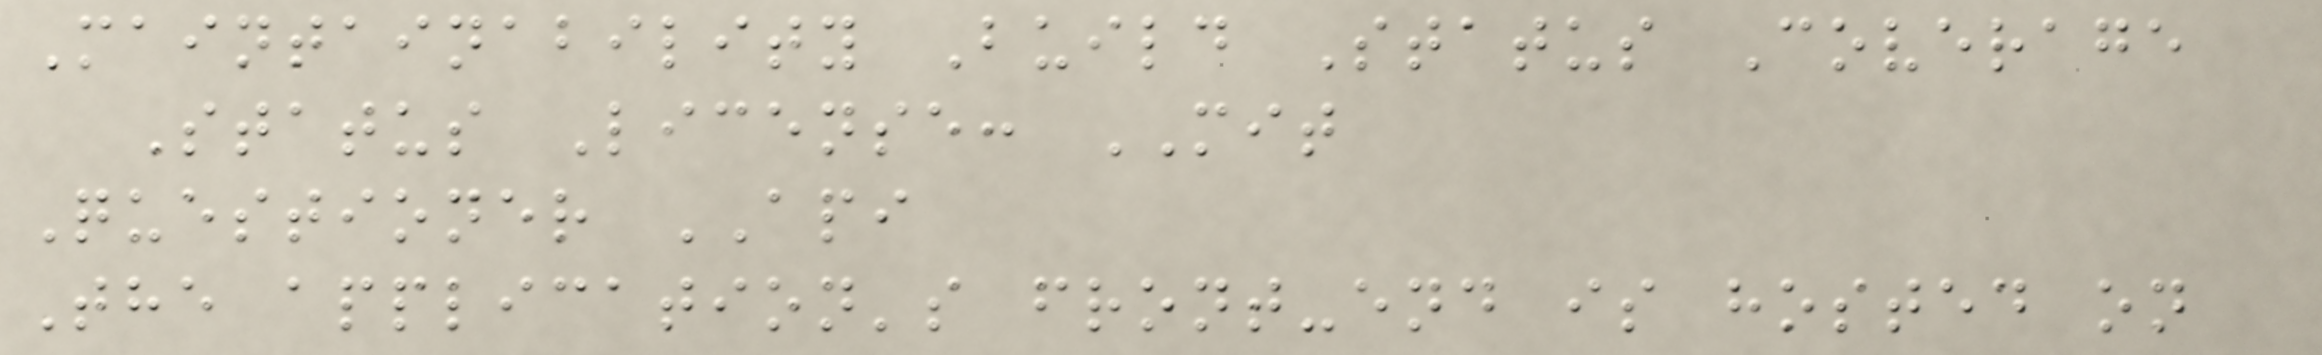Maintainability Build Status Coverage
Status License: MIT
Questioner API
The application's front-end is hosted on
